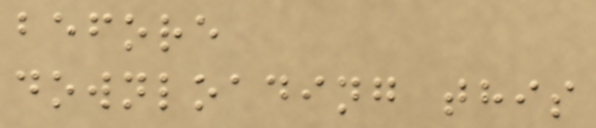before
downloading this
